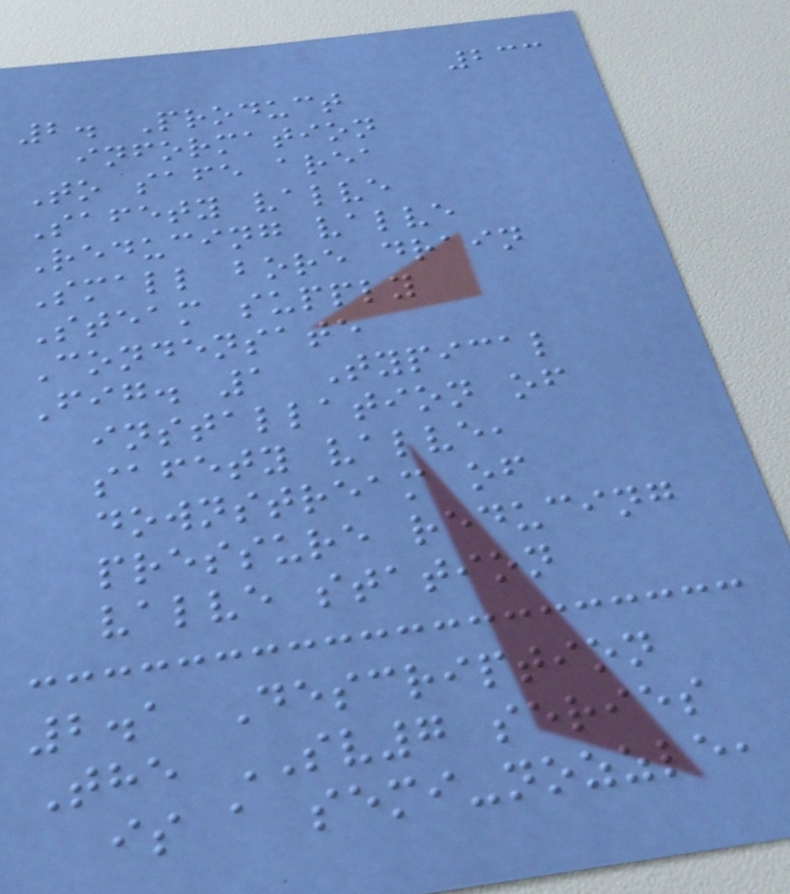233
2. Product
information
To safe area
Safety valve
Reducing valve
Small bore drain
Steam supply
Condensate
Fig. 1 Typical
installation of
safety valve,
downstream of
pressure reducing
valve station
2.1 Description
The SV7 series
is a semi-nozzle,
